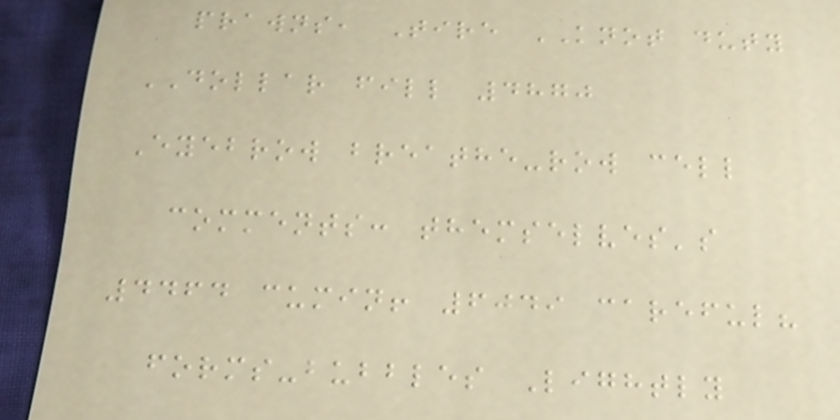prawns, Tire KNOT duty
DOLLAR fill 4870
Eyebrow breathe-row cell
comments: themselves's
4464 cumin! 6049 careful?
forms-bubbles Lightly
